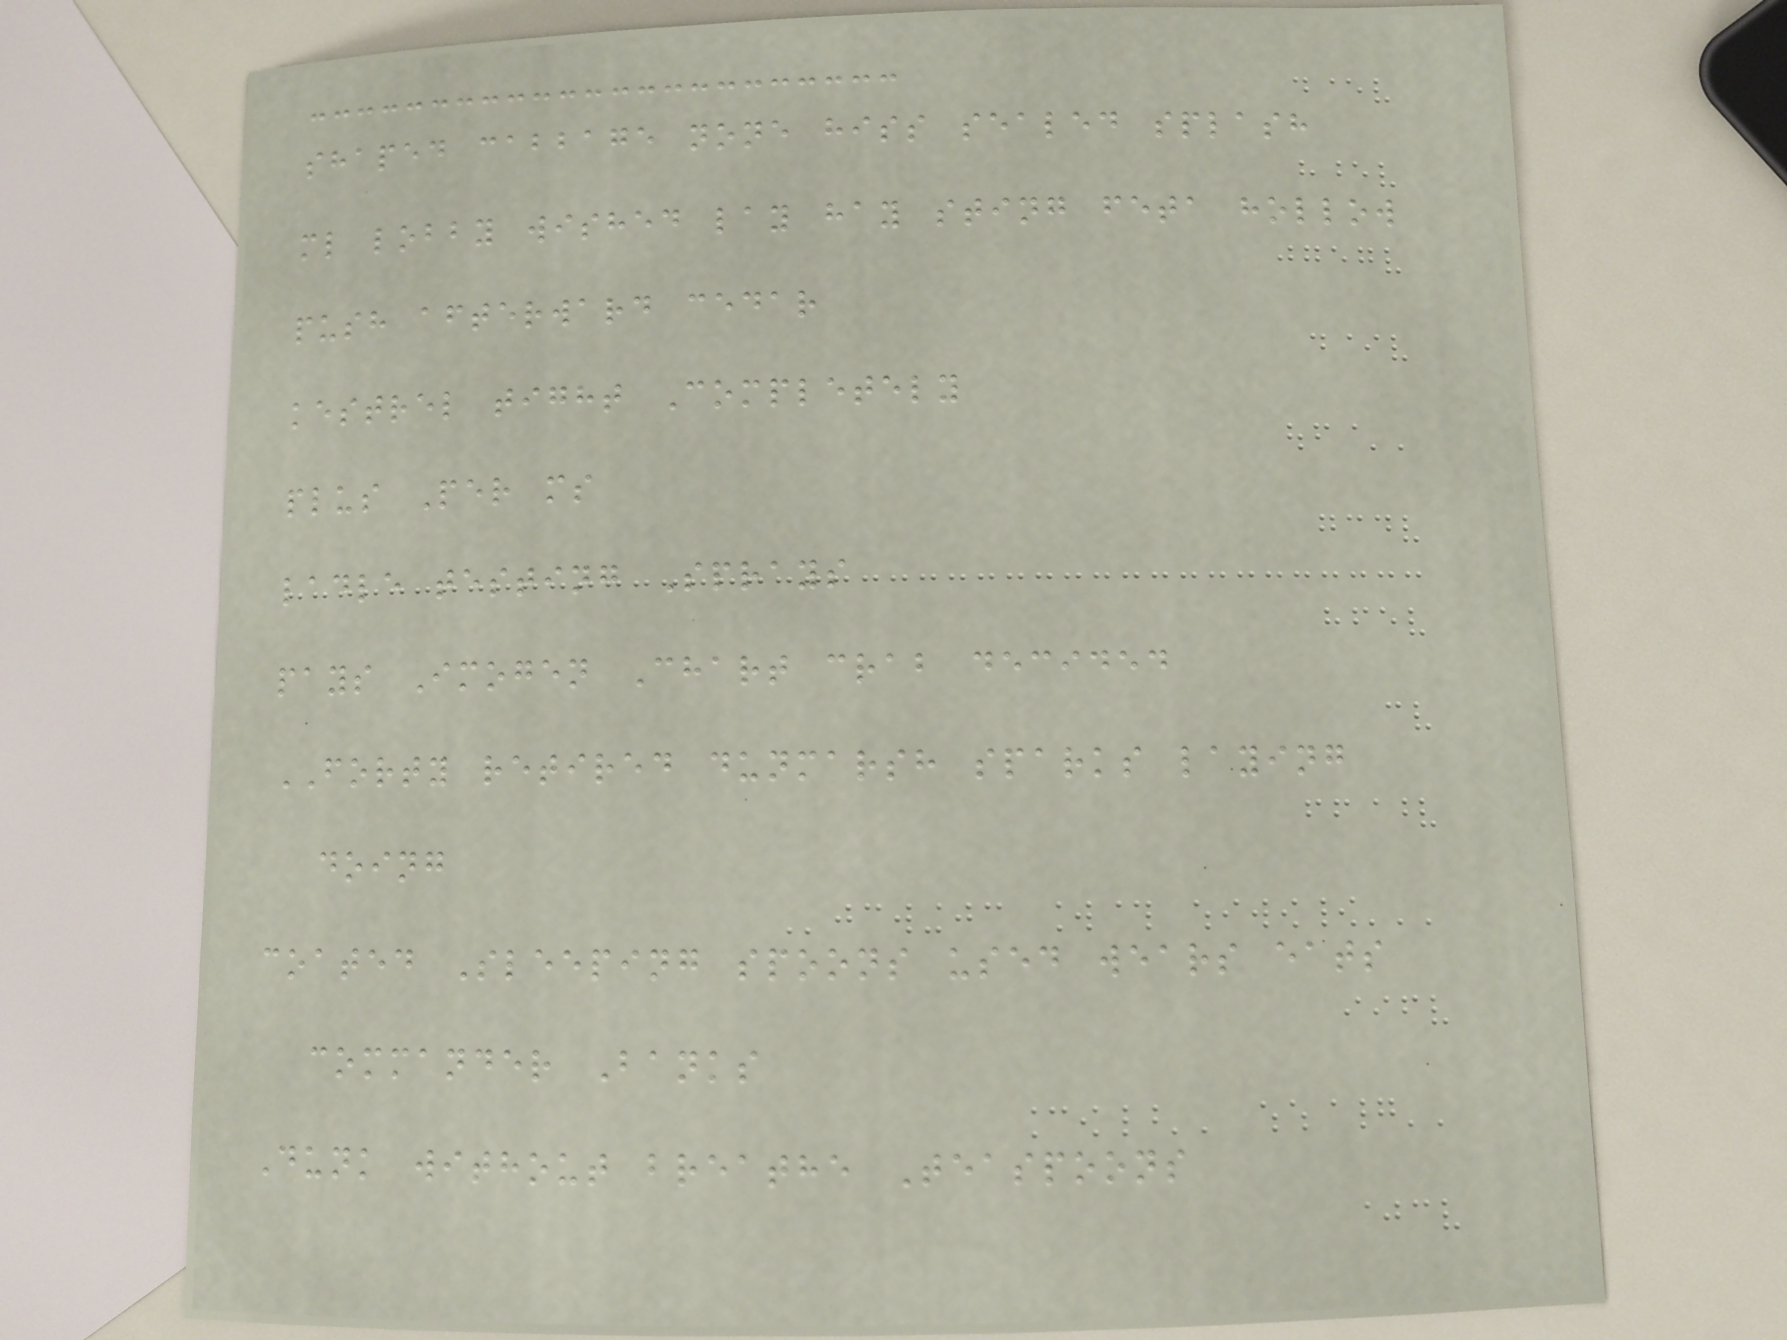shaped cabbage none hiss sealed splash
ml lobby wished lay hay sting feta hollow
push afterward cedar
kestrel tight Completely
plus Per ms
ladle testing Sprays
pays Imogen Chart crab decided
FORTY retired dunmarsh sparks laying
doing
coated Sleeping spoons used wears eats
commander Banks
Dunk without breathe Teaspoons
